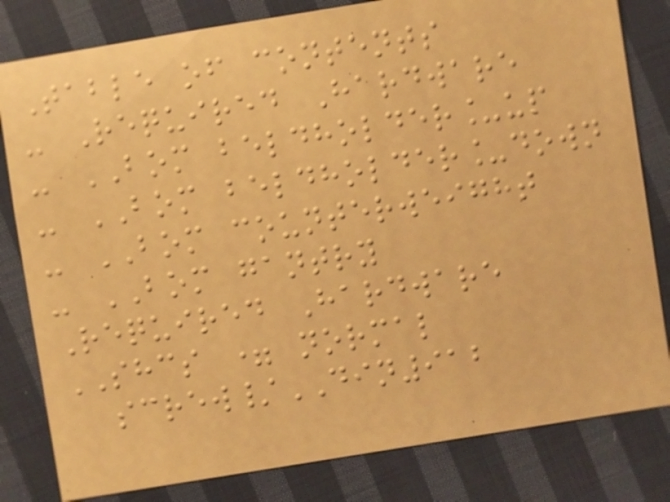Table of contents
- Required Hardware
- BOM beldholder_up
- BOM beldholder_down
- BOM counterweight
- BOM gantry
Required Hardware
SHCS = normal
screw/DIN912
